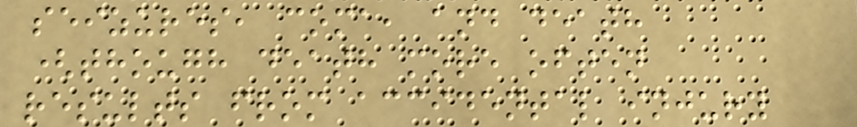seizures, coma, and death
(though death more often
results from accidental injury
